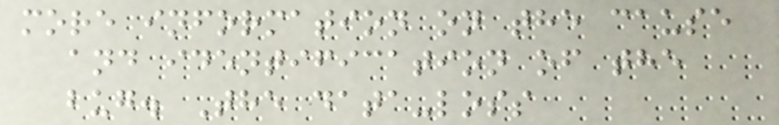more information on the cause
and identification of the
bug. The data-loss
